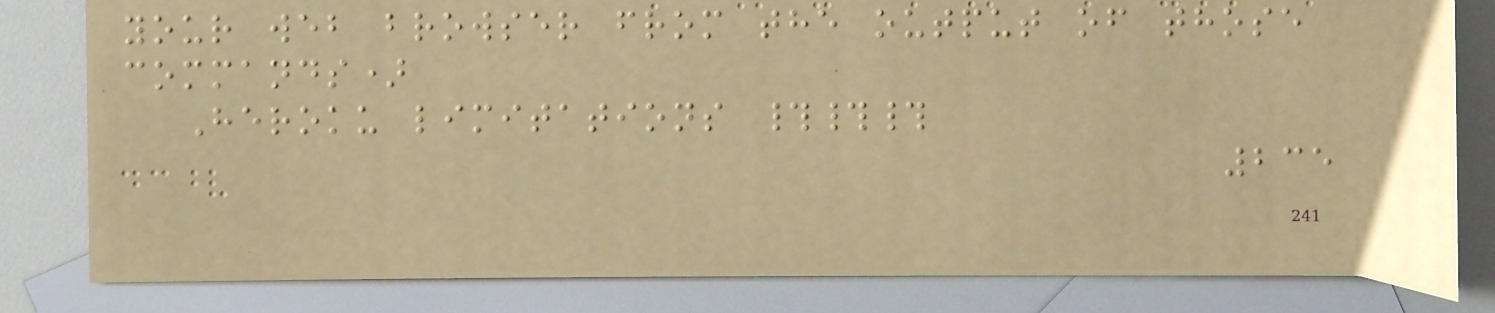your web browser from the output of those
commands)
Heroku limitations ###
235
